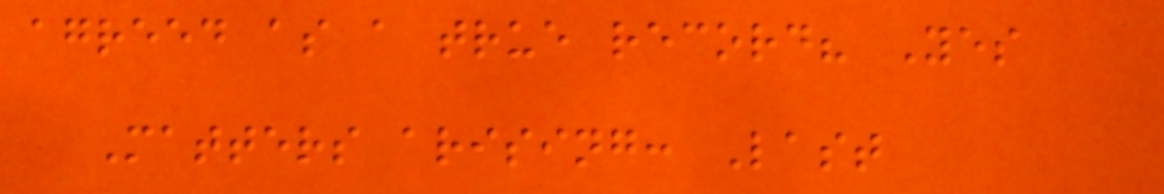agreed as a true record? Yes
Matters arising: Last
